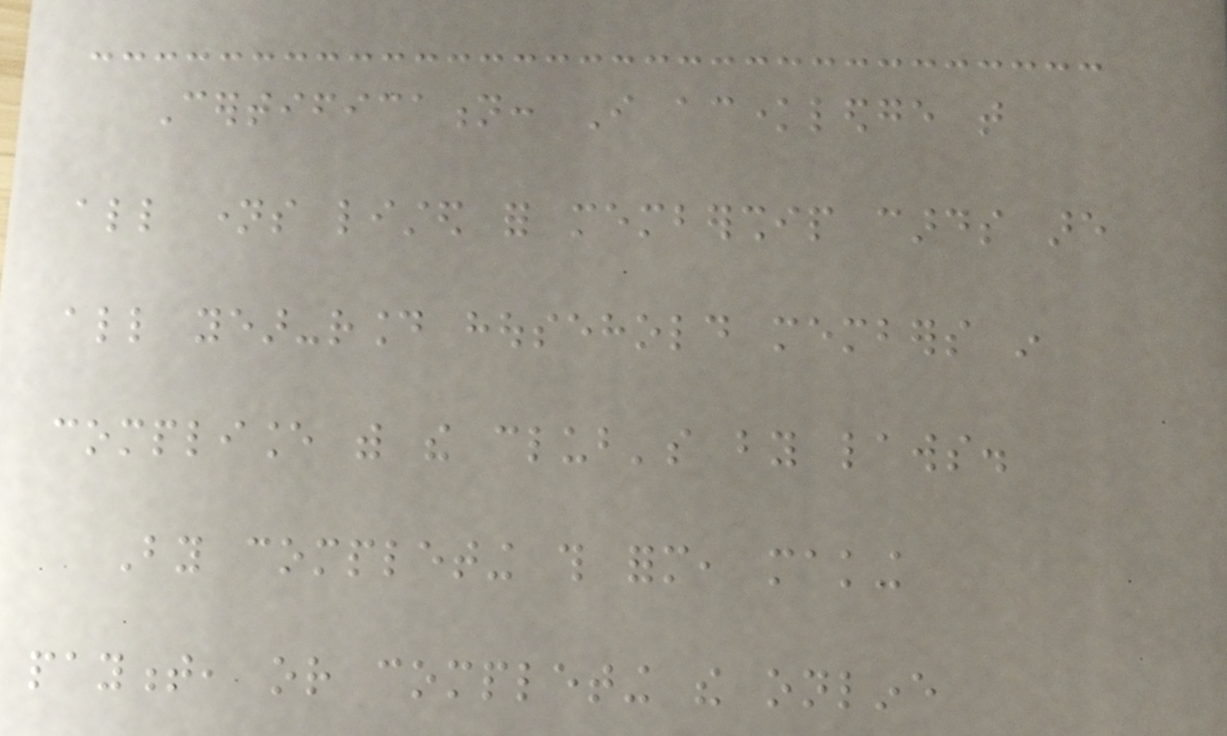Certification: I acknowledge that
all names listed for membership cards are
all year-round household members in
compliance with the club's by laws.
By completing this form, making
payment, or completing the online
